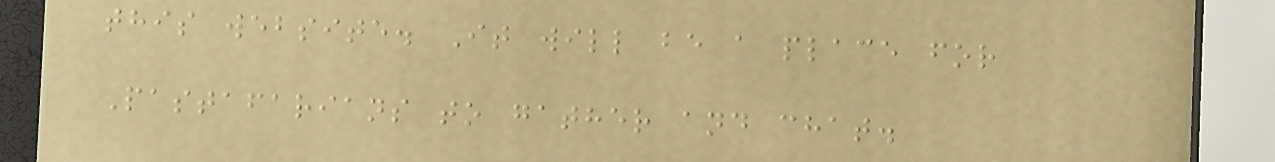this website. It will be a place for
Pastafarians to gather and chat.
